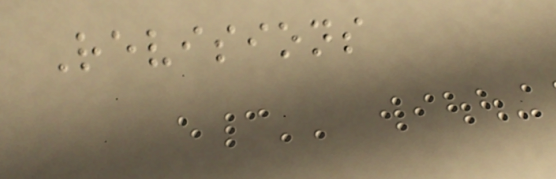Revisions
